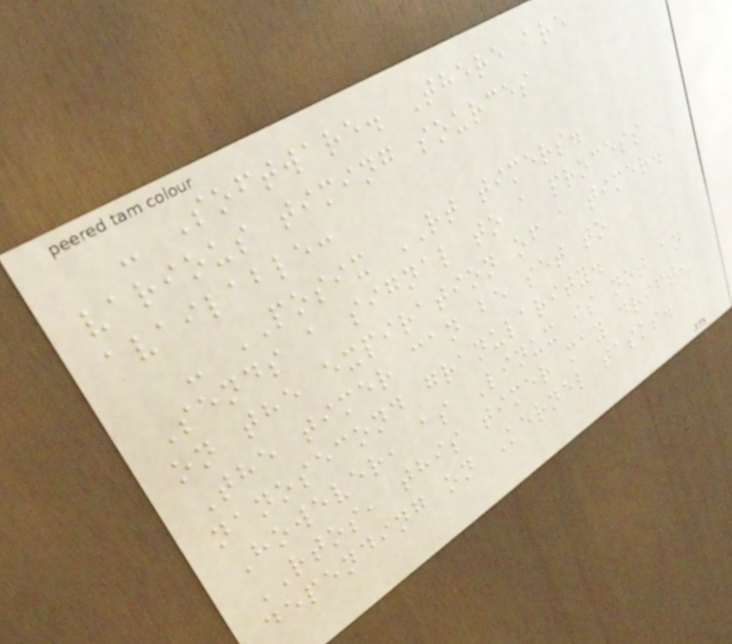- Software. There are
various timing sources
available:
- POSIX RT timers.
Sends a signal to a process
on the expiration of a timer.
The timer can be set to
nanosecond granularity.
However, as Linux is not an
RTOS, this timer may drift,
depending on Kernel tasks.
